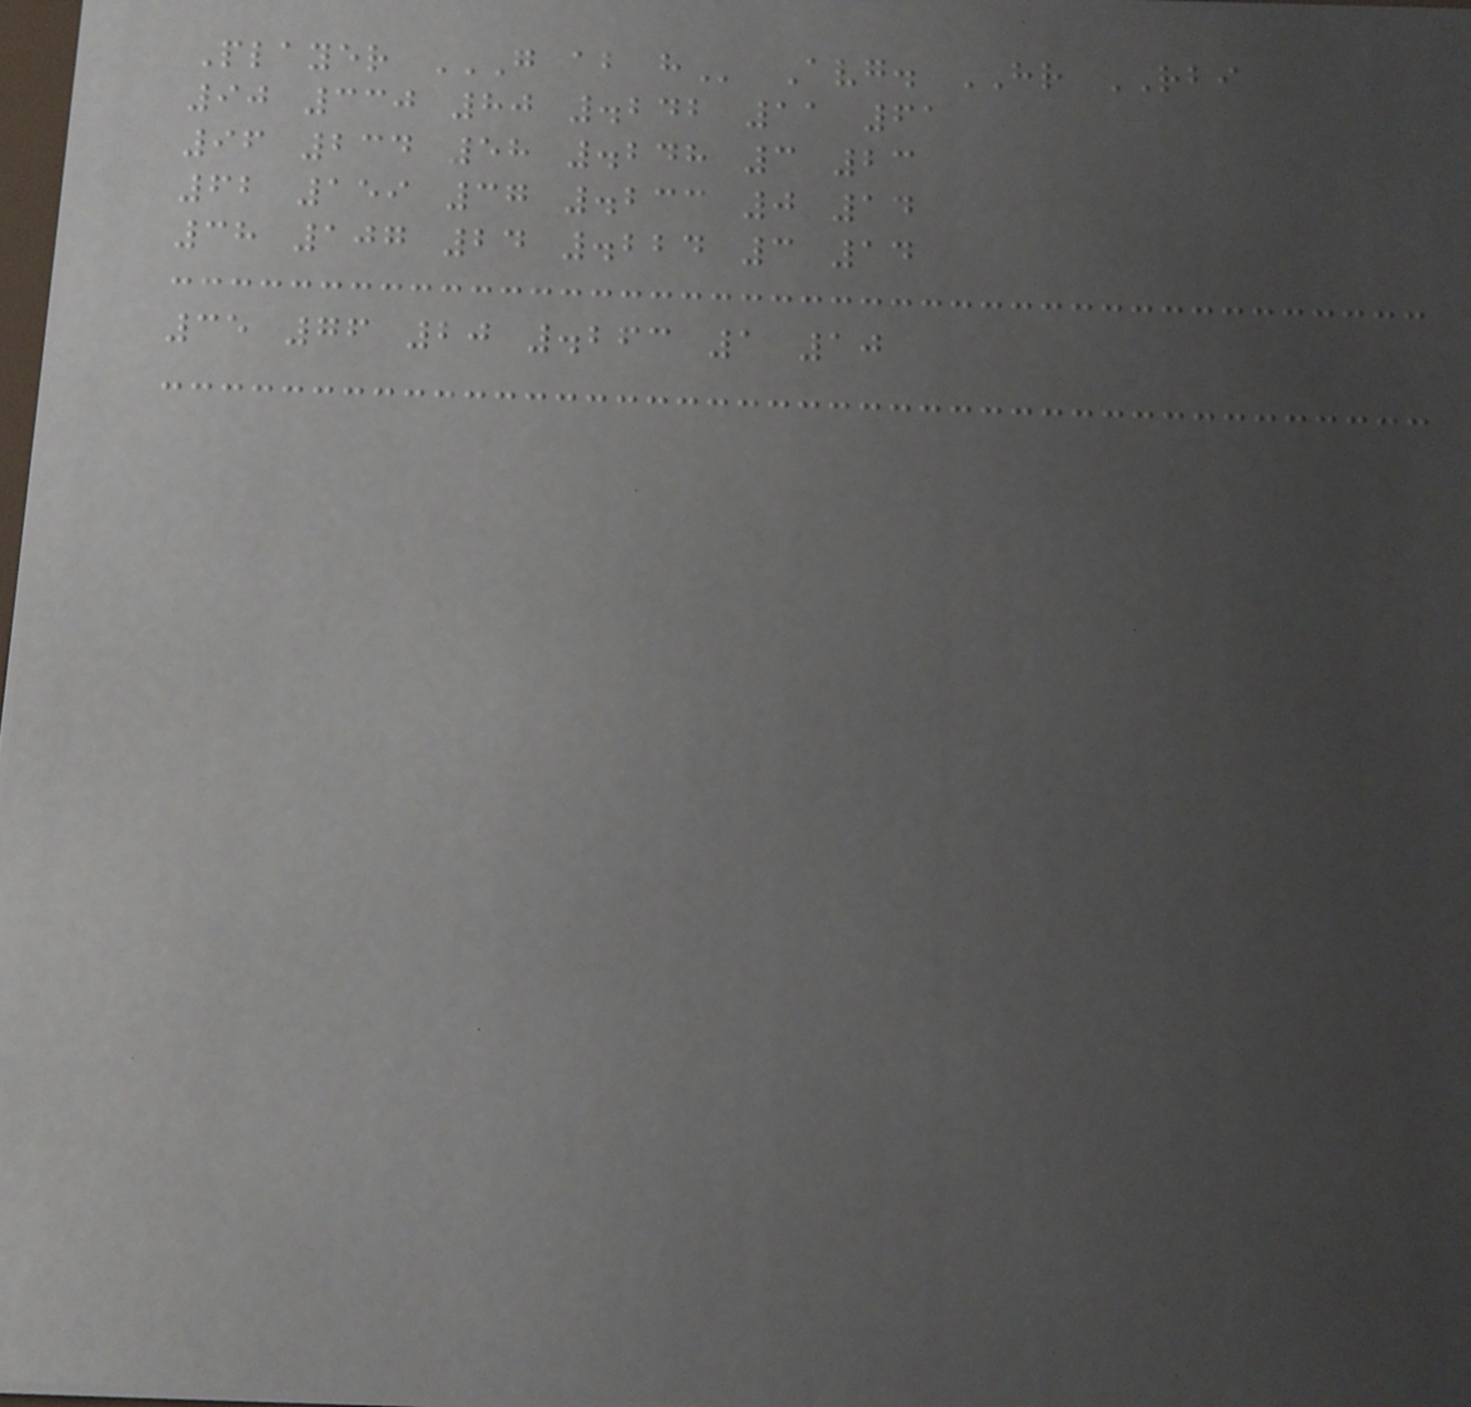Player G AB H Avg. HR RBI
90 330 80 .242 11 61
96 234 58 .248 3 23
62 159 37 .233 0 14
38 107 24 .224 3 14
35 76 20 .263 1 10
